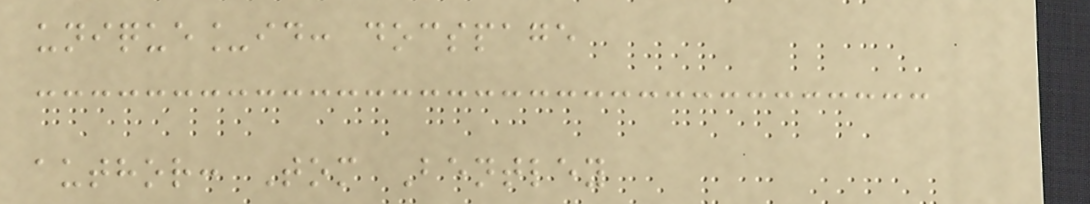unique_id: docspage
author: Tom Bentley
